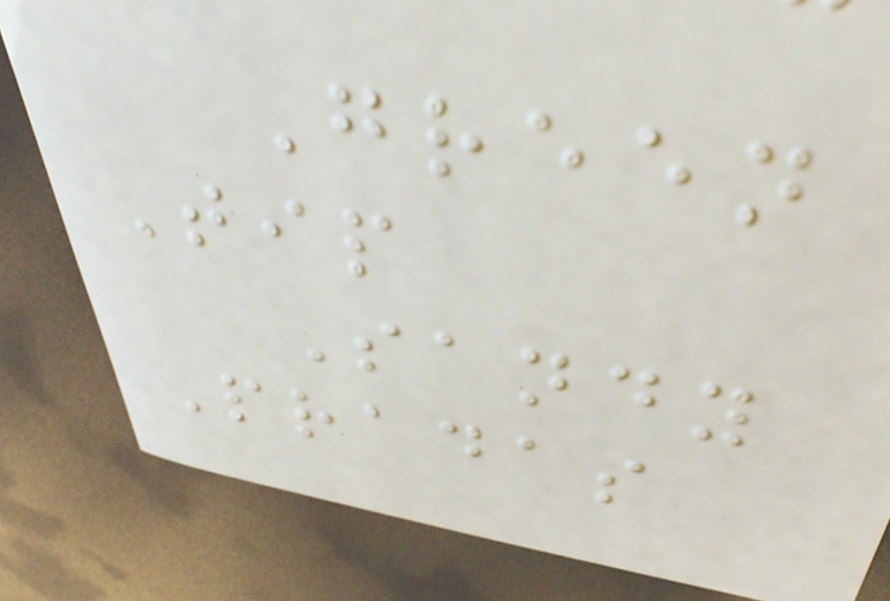Green
Tip
Sandy
Pradas
